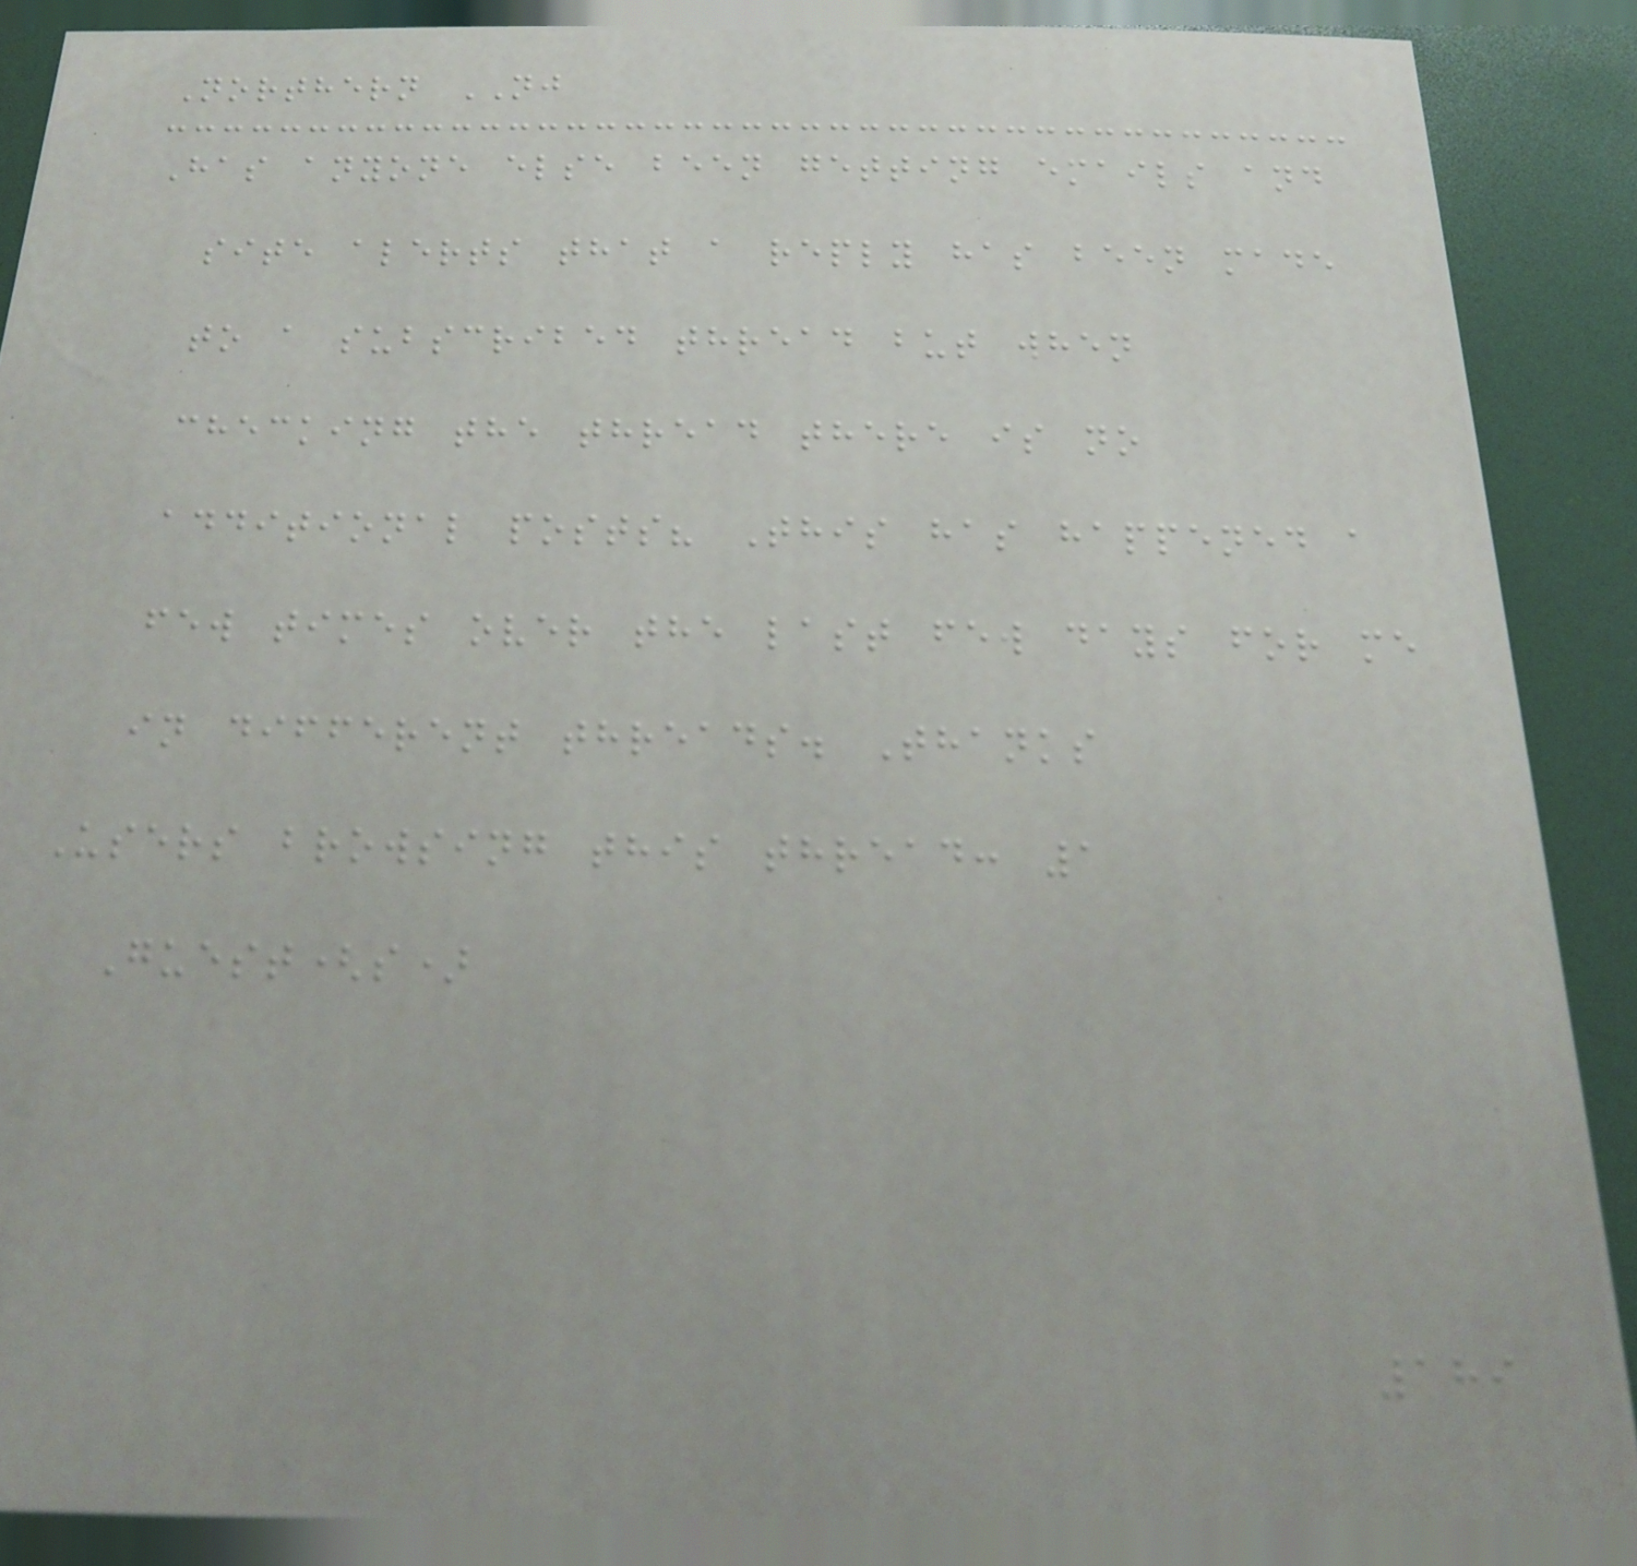Northern NJ
Has anyone else been getting emails and
site alerts that a reply has been made
to a subscribed thread but when
checking the thread there is no
additional posts? This has happened a
few times over the last few days for me
in different threads. Thanks
Users browsing this thread: 1
Guest(s)
189
